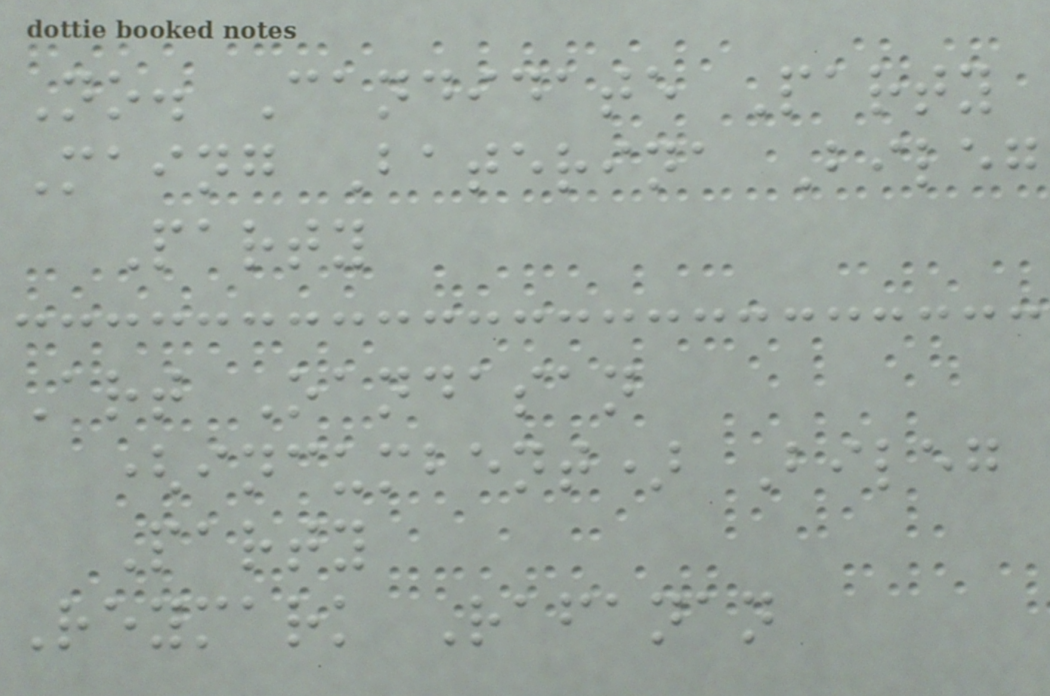No. Candidate Party
Maing Baterina Bileg
Party
Art Oandasan
(incumbent) Bileg
Party
Reymark Rafanan
